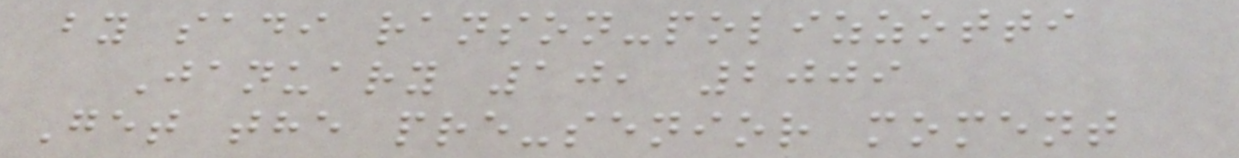by sadi ranson-polizzotti
January 10, 2009
Get the pre-senior moment
